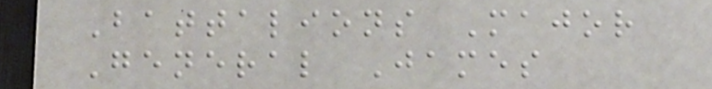Battalions Major
General James
